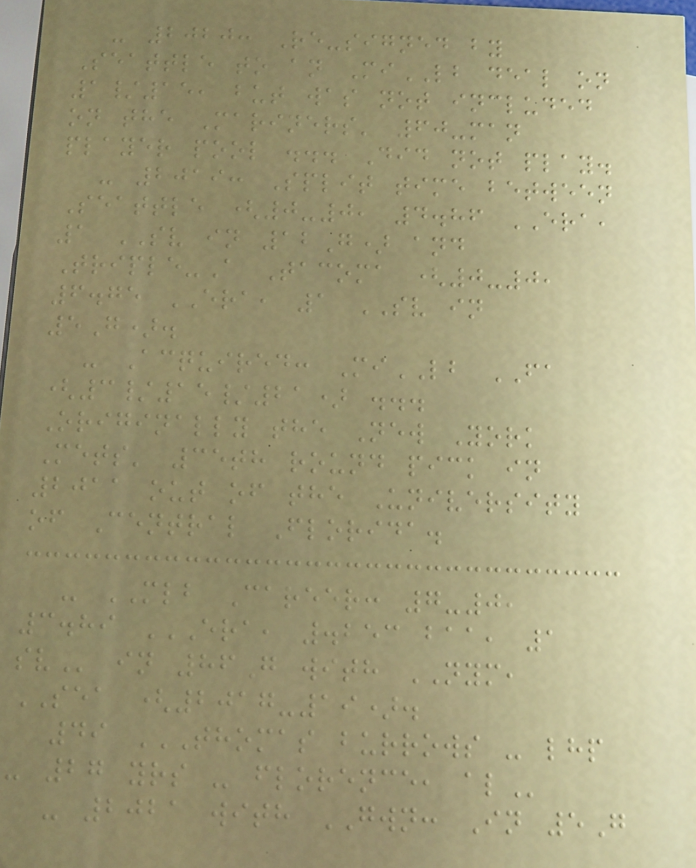- 2020: Re-signed by
Seattle to an MiLB deal on
1/15, but was not included
on the Mariners' 60-man
player pool ... Did not play.
- 2019: Split time between
Seattle (0-0, 4.86 ERA,
1 SV in 12G) and
Triple-A Tacoma (0-0,
6.75 ERA, 1 SV in
5G).
- Acquired: MiLB FA
(3/15/21) ...
Originally the New York
Mets' 35th round pick in
2011 out of the University
of Central Florida.
- MLB Career: 7-0,
3.89 ERA, .253 BAA, 1
SV in 86G with NYM,
SEA (2017-19).
49 THOMAS BURROWS - LHP
- 27 YRS - FLORENCE, AL
- 2021 with GWN: In 5G
